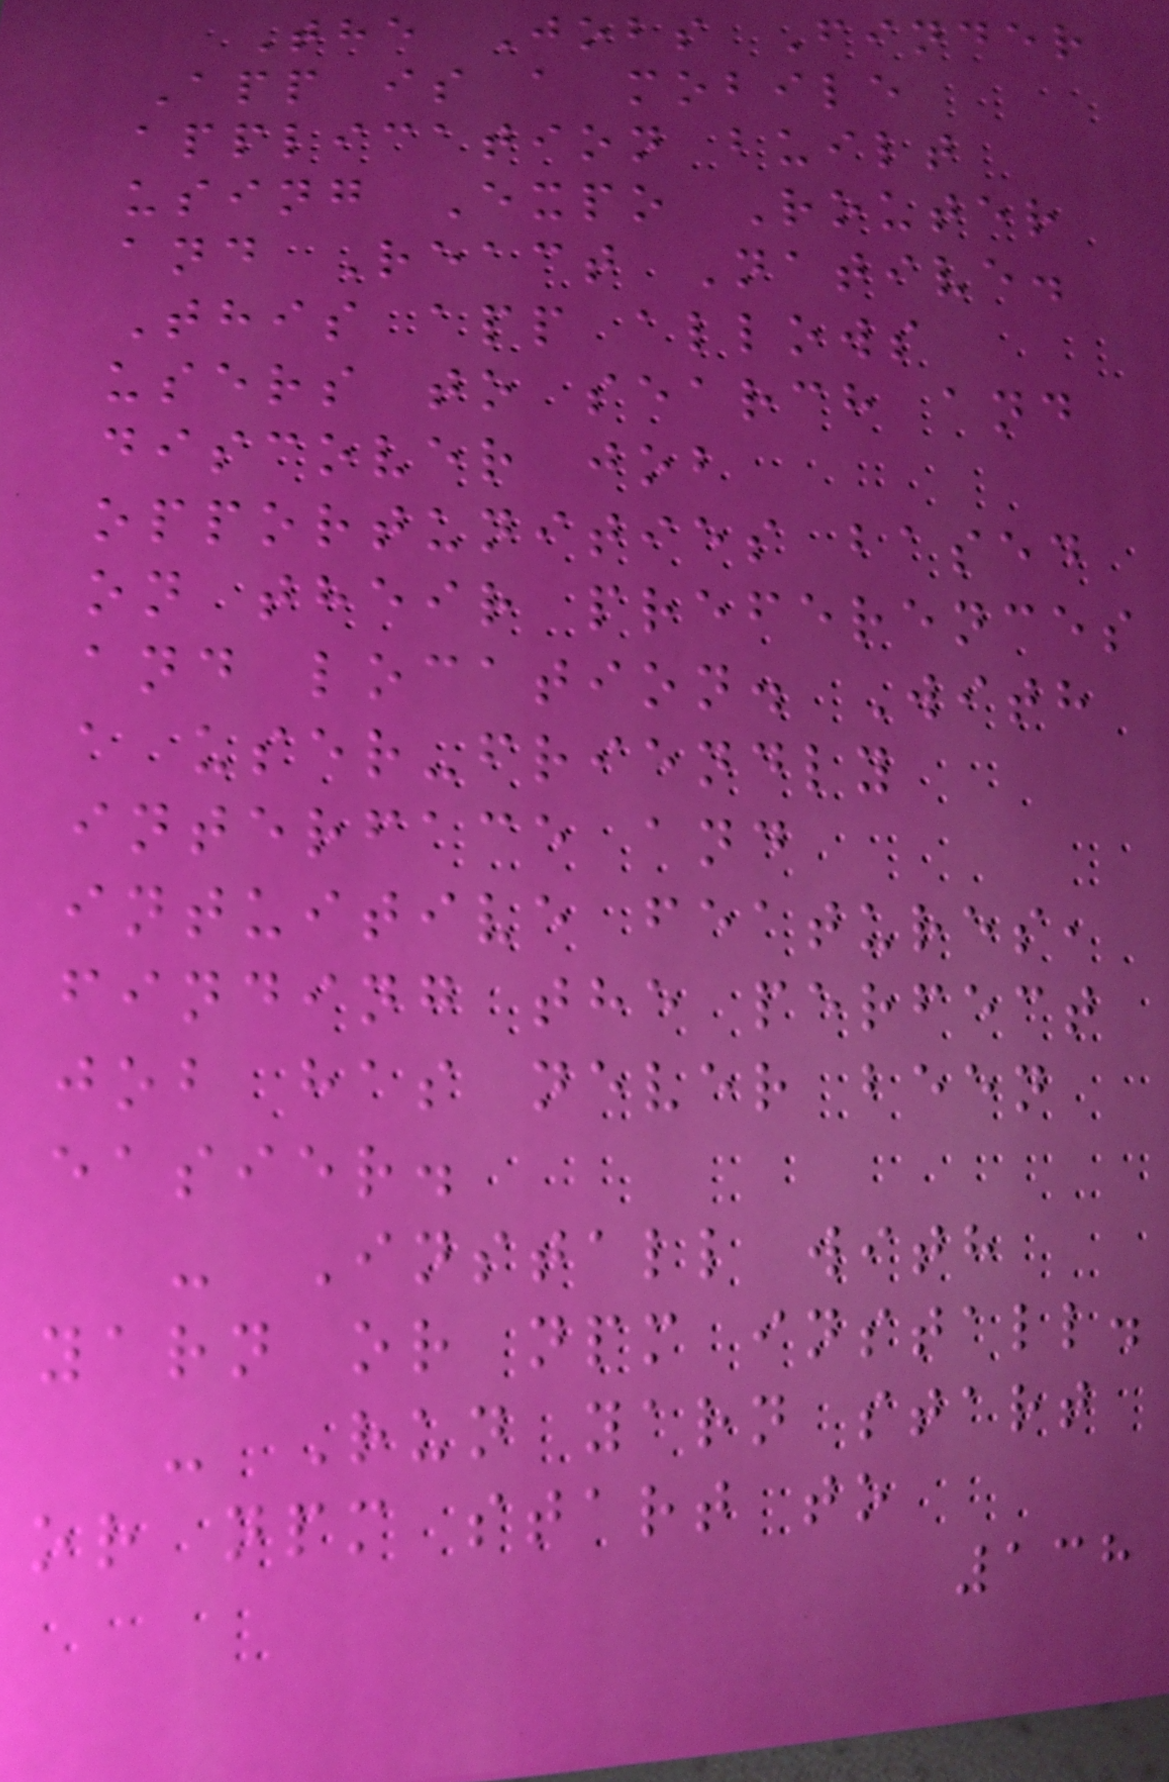The Jobs Finder
App is a mobile
application built
using Expo Router
and React Native.
This app allows
users to search and
discover job
opportunities based
on their preferences
and location. With
a user-friendly
interface and
intuitive features,
finding the perfect
job has never been
easier.
- Install with
yarn or npm install.
- Run yarn start
or npm start to
138
